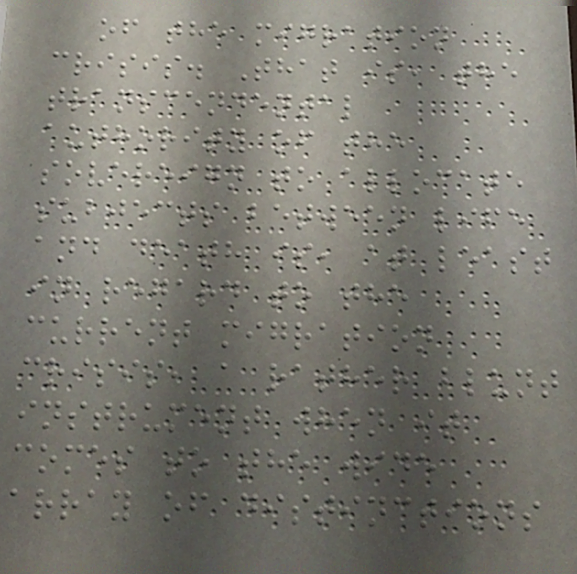of the migration
crisis. That is, the
transcendental
authority of the
sovereign to allocate
subjects between life
and death is, at least
in regard to the
current migration
crisis, a rather blunt
instrument when it
comes to the wide
array of distinctions
